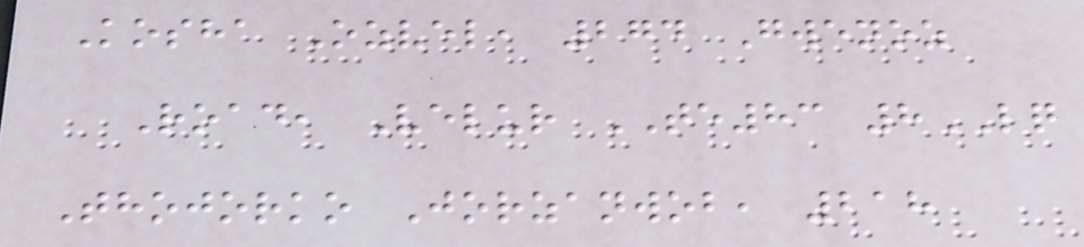Kosha Ozvel, 274 Gwenoz
Road, Velur TE83 8LQ
Thojorko Jorzanwob, 218
